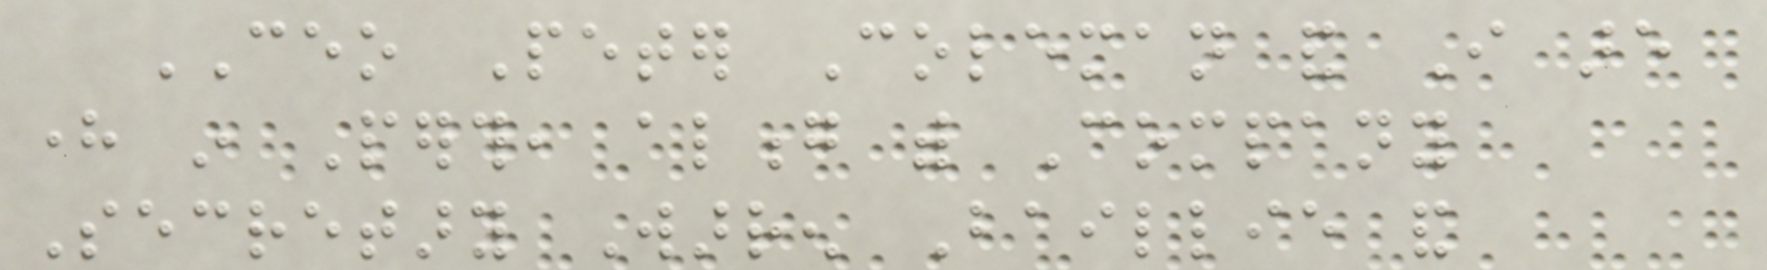CEO Peter Coleman and I are
here in Perth, along with Company
Secretary Warren Baillie and
